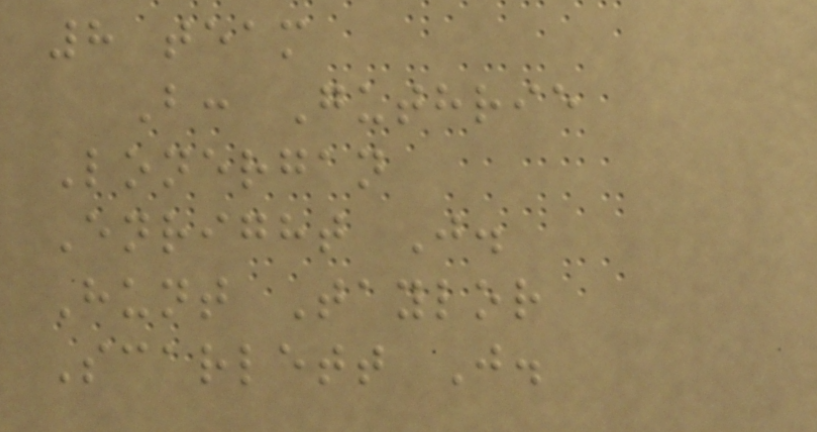8 team
B: Guthrie
Lonergan
Enright J.
Hunt Taylor
Scarlett J.
